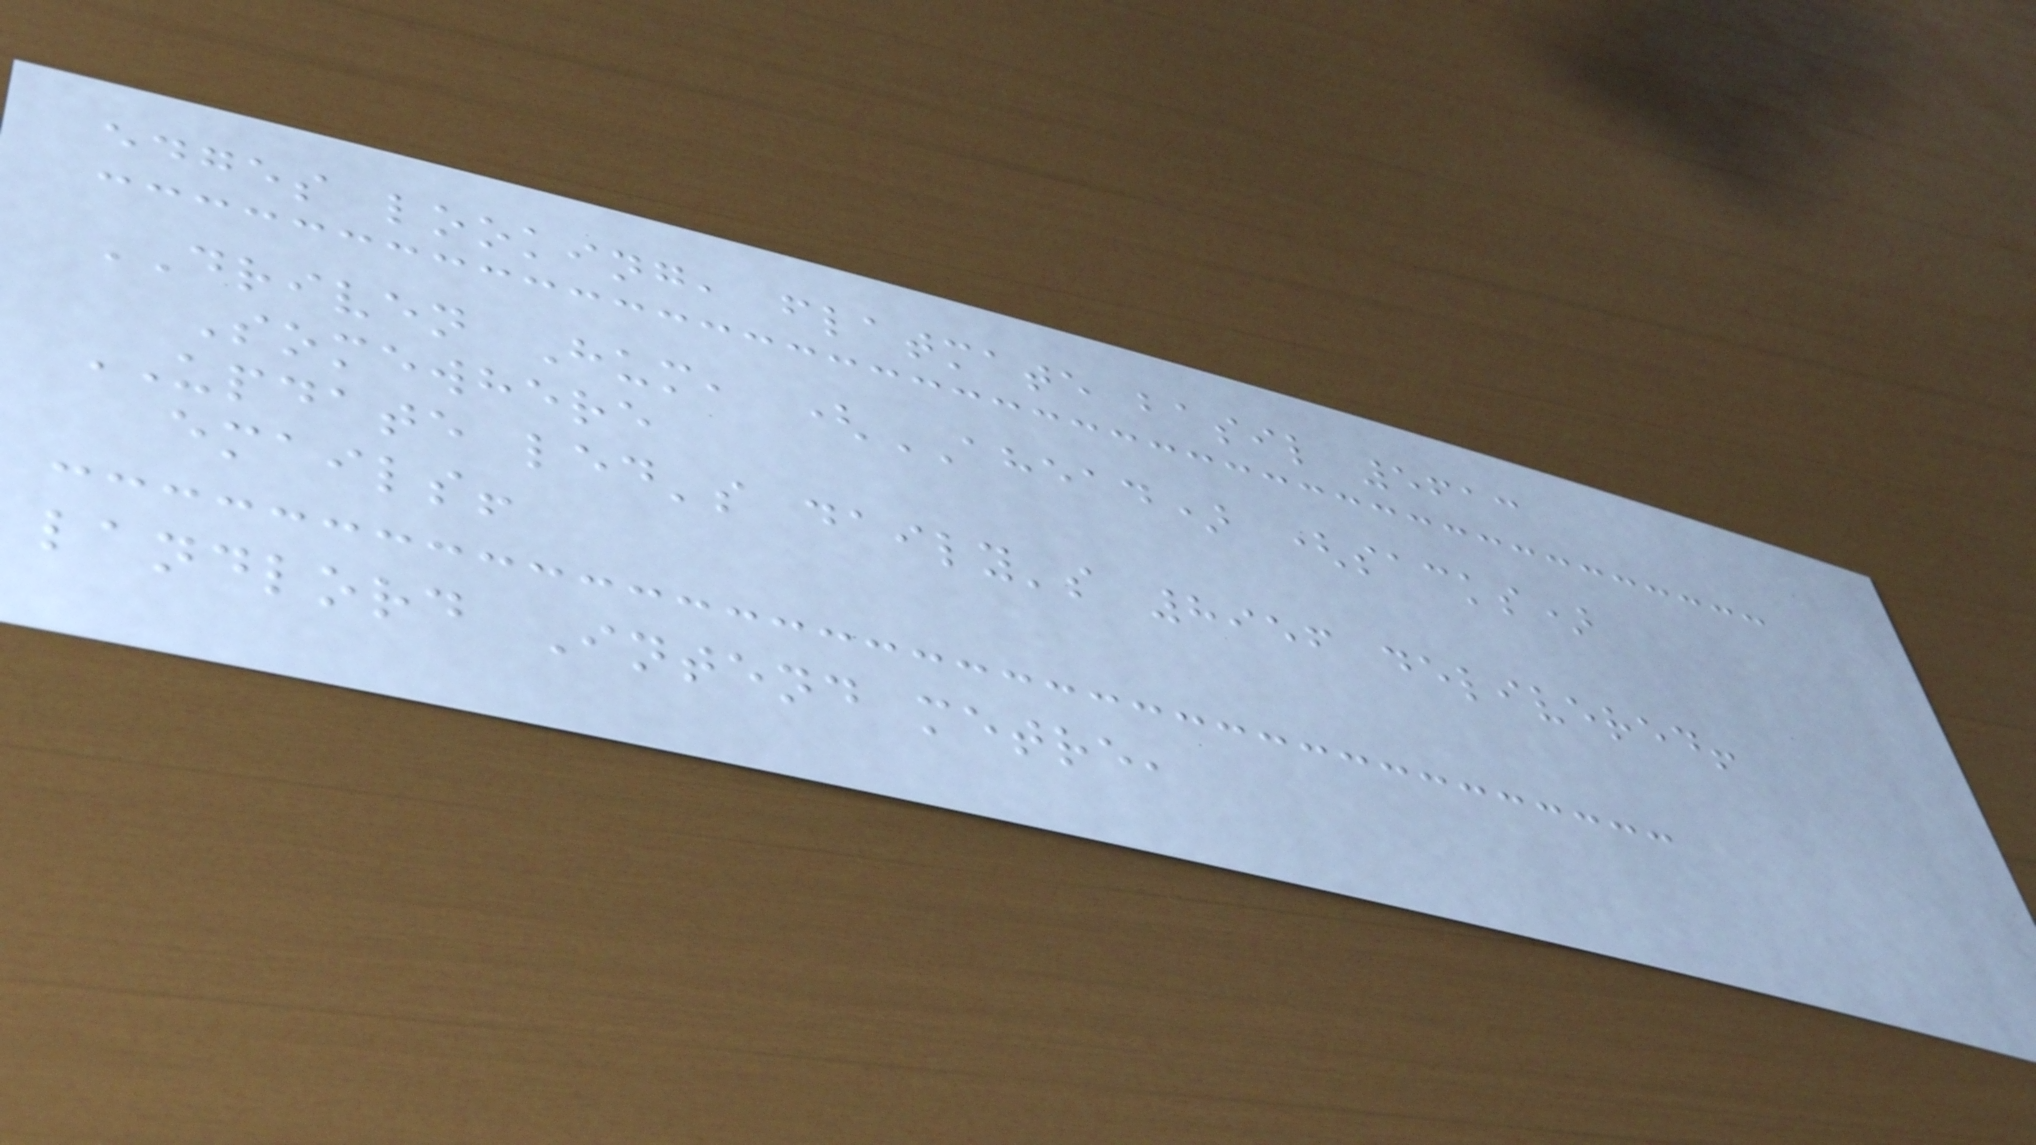edges looking, flatmate basil 5613
DRIVEN Hum, (AHEAD) (sacks)
Somewhere
UPDATE led's daily's 8956 delivered!
emails!
landlord Intend metre,
